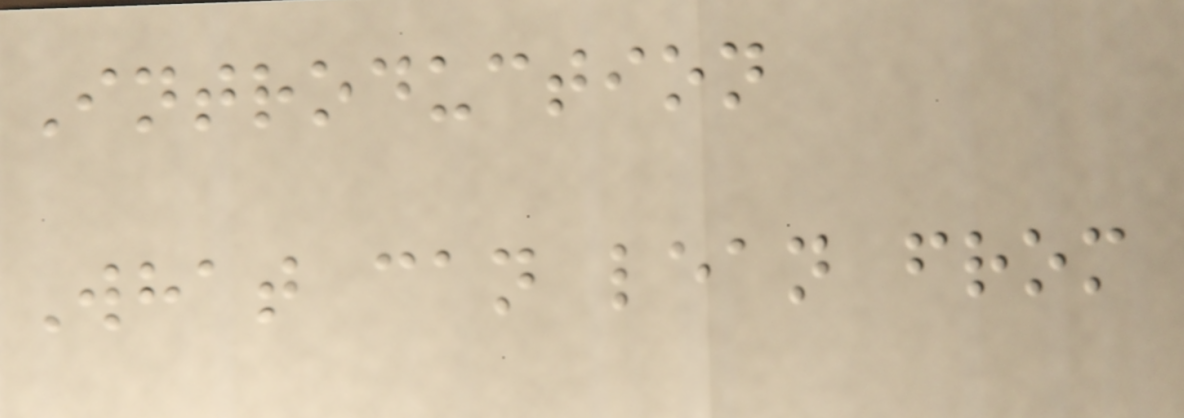Introduction
What can lean from
